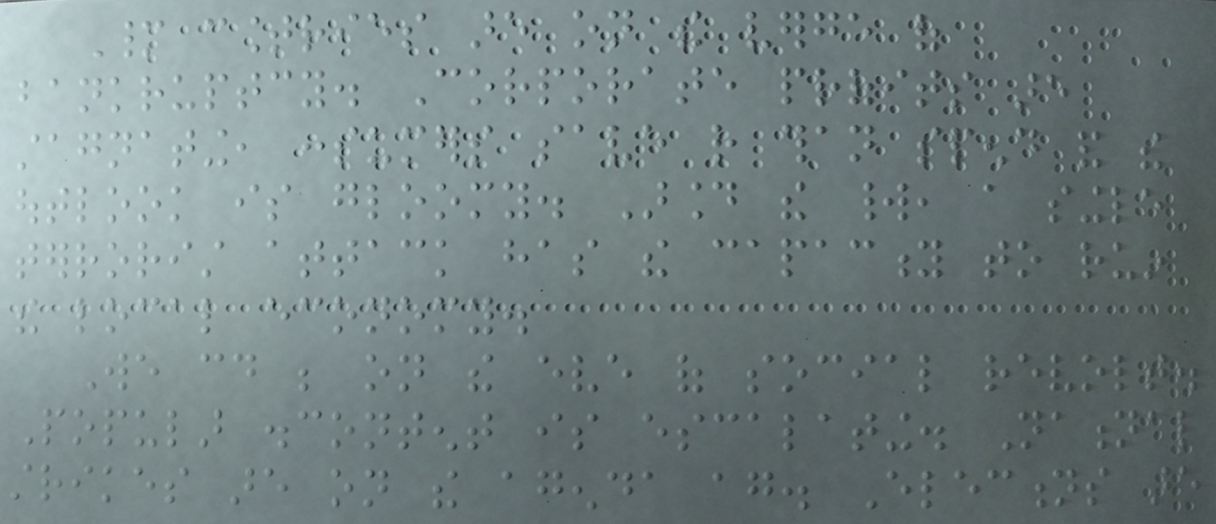Many countries are on the verge of
bankruptcy. Corporate profits are
stagnating, consumers save rather than spend and the
outlook is gloomy. Around the world, a single
terrorist attack has the capacity to ruin
the local economy.
We could be on the eve of social revolt.
Popular discontent is escalating. National
strikes are on the agenda again. Elections are
